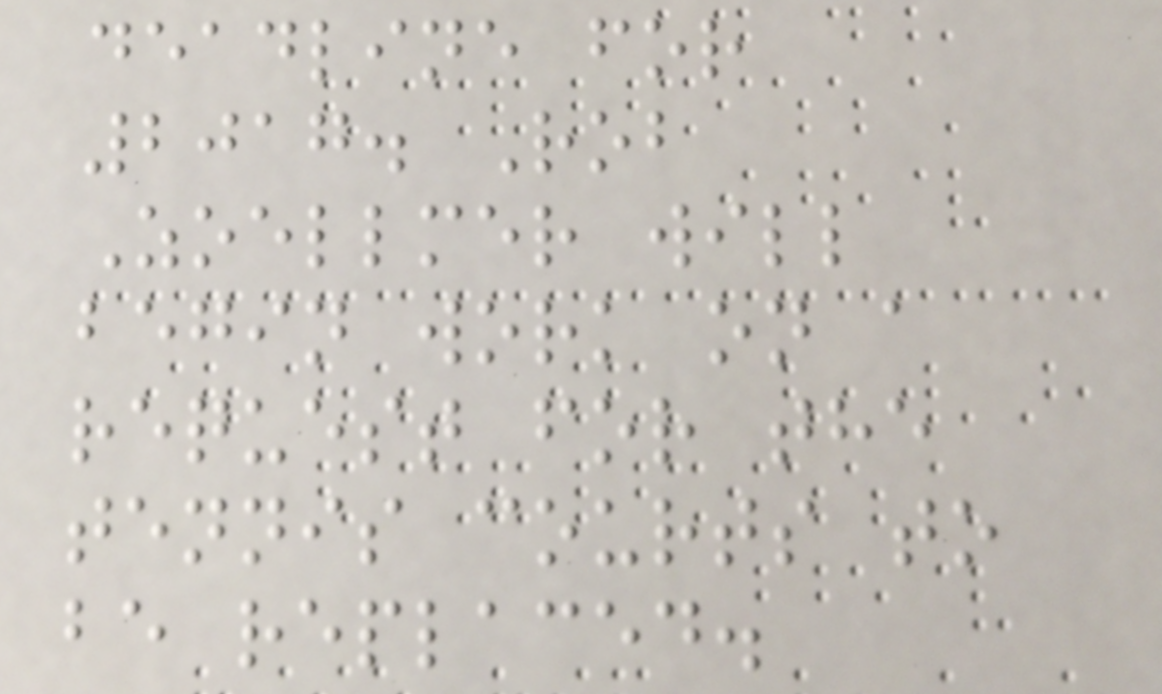deadline for
2017. Rob
Zoellmer will
begin work on a
request for the
tennis courts to
be replaced.
